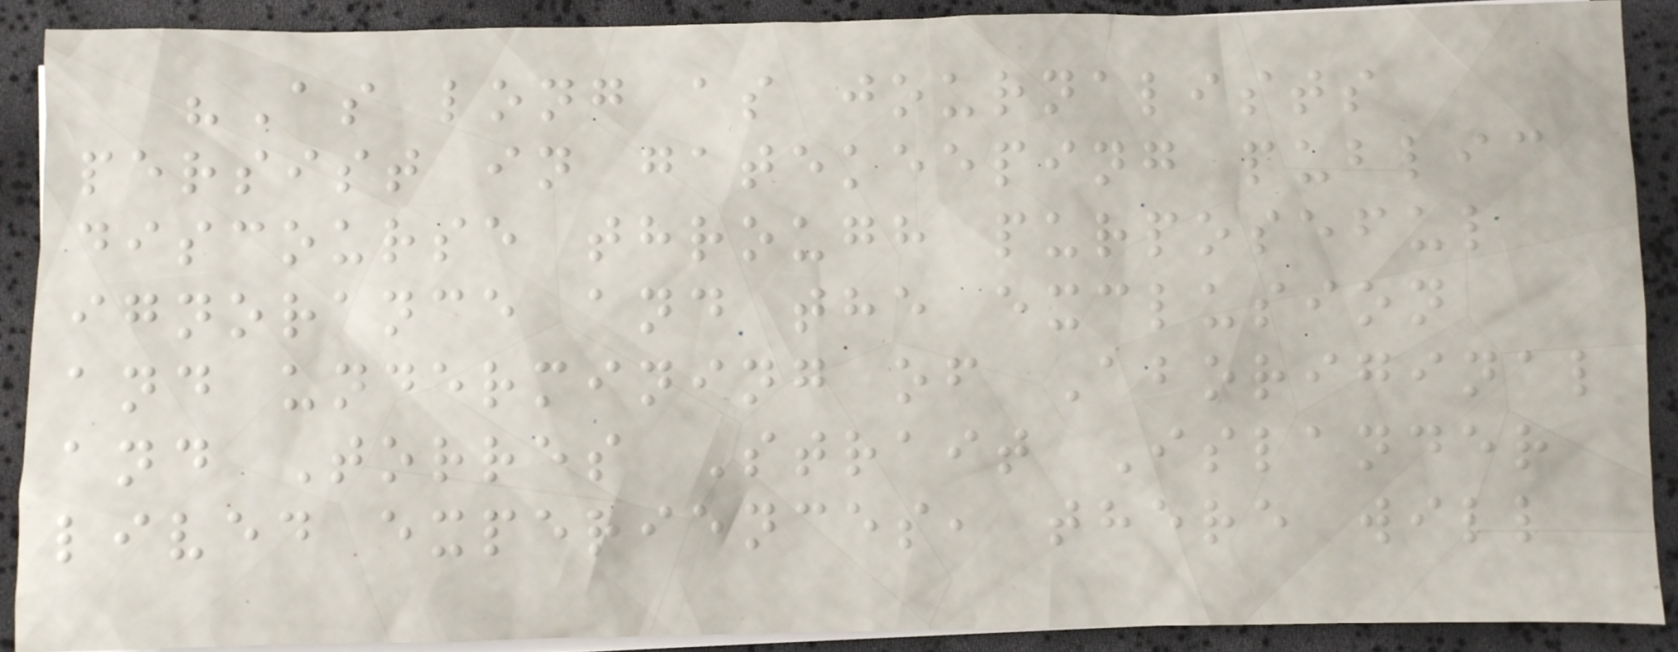"As long as journalists
persist in gatekeeping public
discourse through purposeful
ignorance and the exclusion
and undermining of Aboriginal
and Torres Strait Islander
lived experiences, there will
